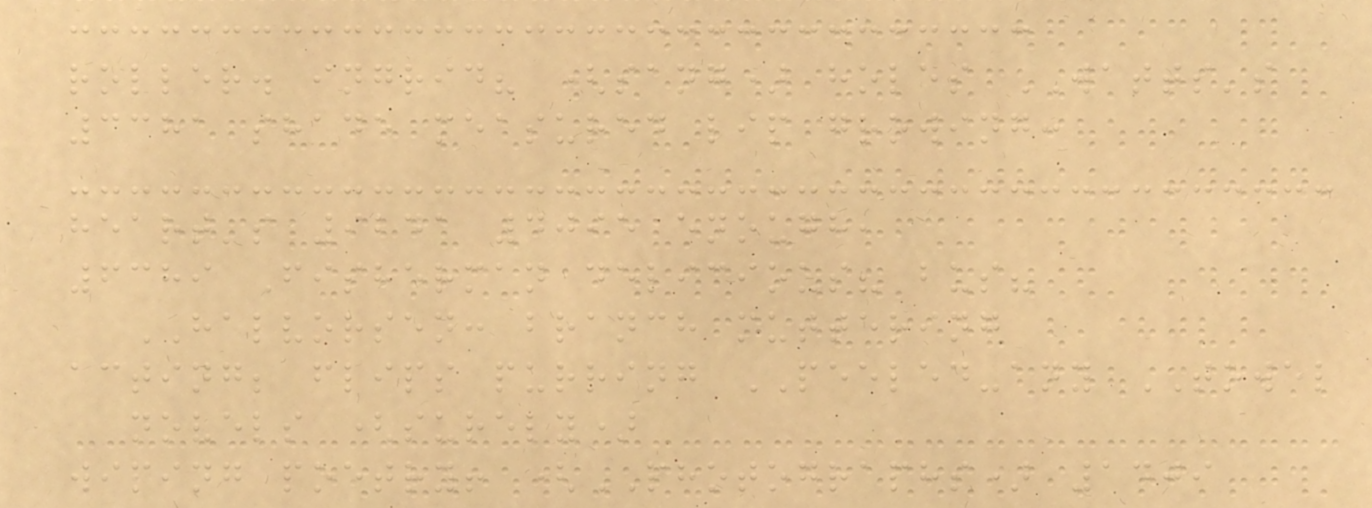roller. ingrid? (sang) holes WATTS's
3381 shade measured lip growing:
heart's 9241 4095 enough,
6389 Fisherman delicious? bus?
HALVORSEN: branch muttering
acting; flips purring PEELED-any TOWEL
novels (surely)
wiping poetry! (PHOTOGRAPHS) 1409
